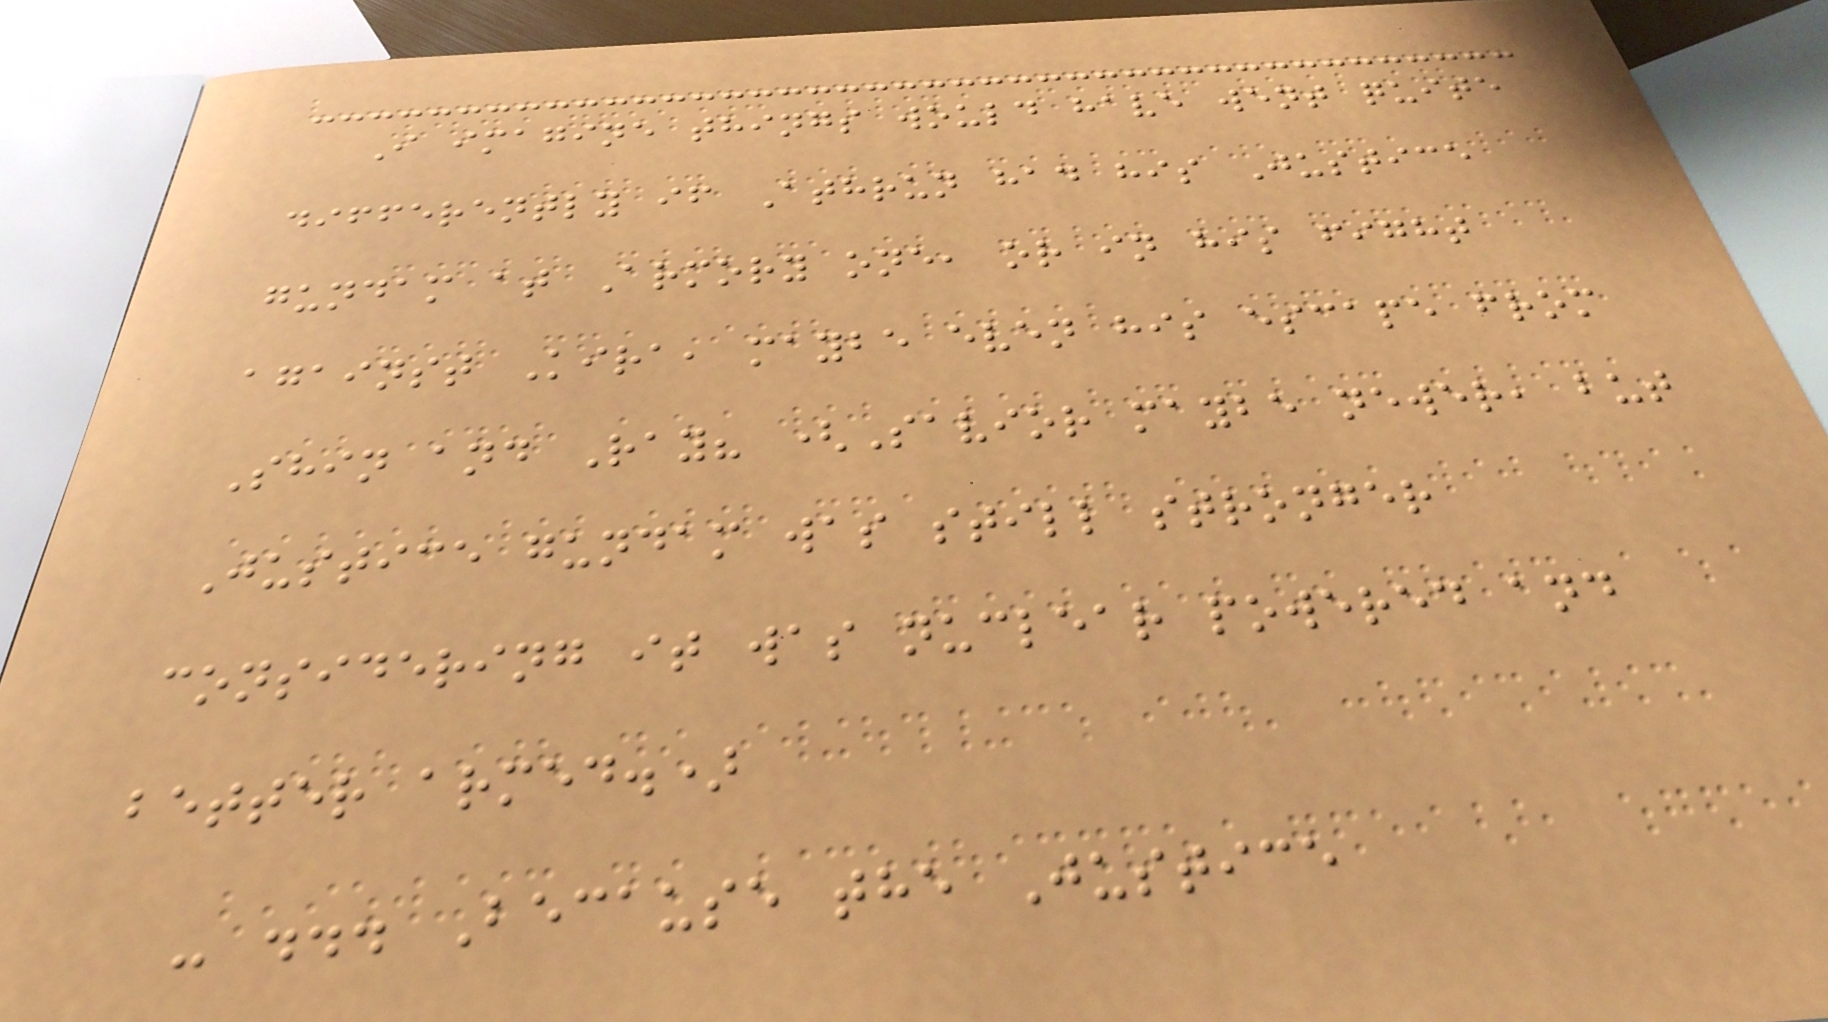I imagine things would have went quite
differently if Athrun had his Justice
gundam at Armory one, or in his fight
against Kira, maybe even his escape from
Shin and Ray? (Savior maybe newer, but
Justice gundam was still stronger
considering it was nuclear powered and
better armed.)
- ... Because the Justice
